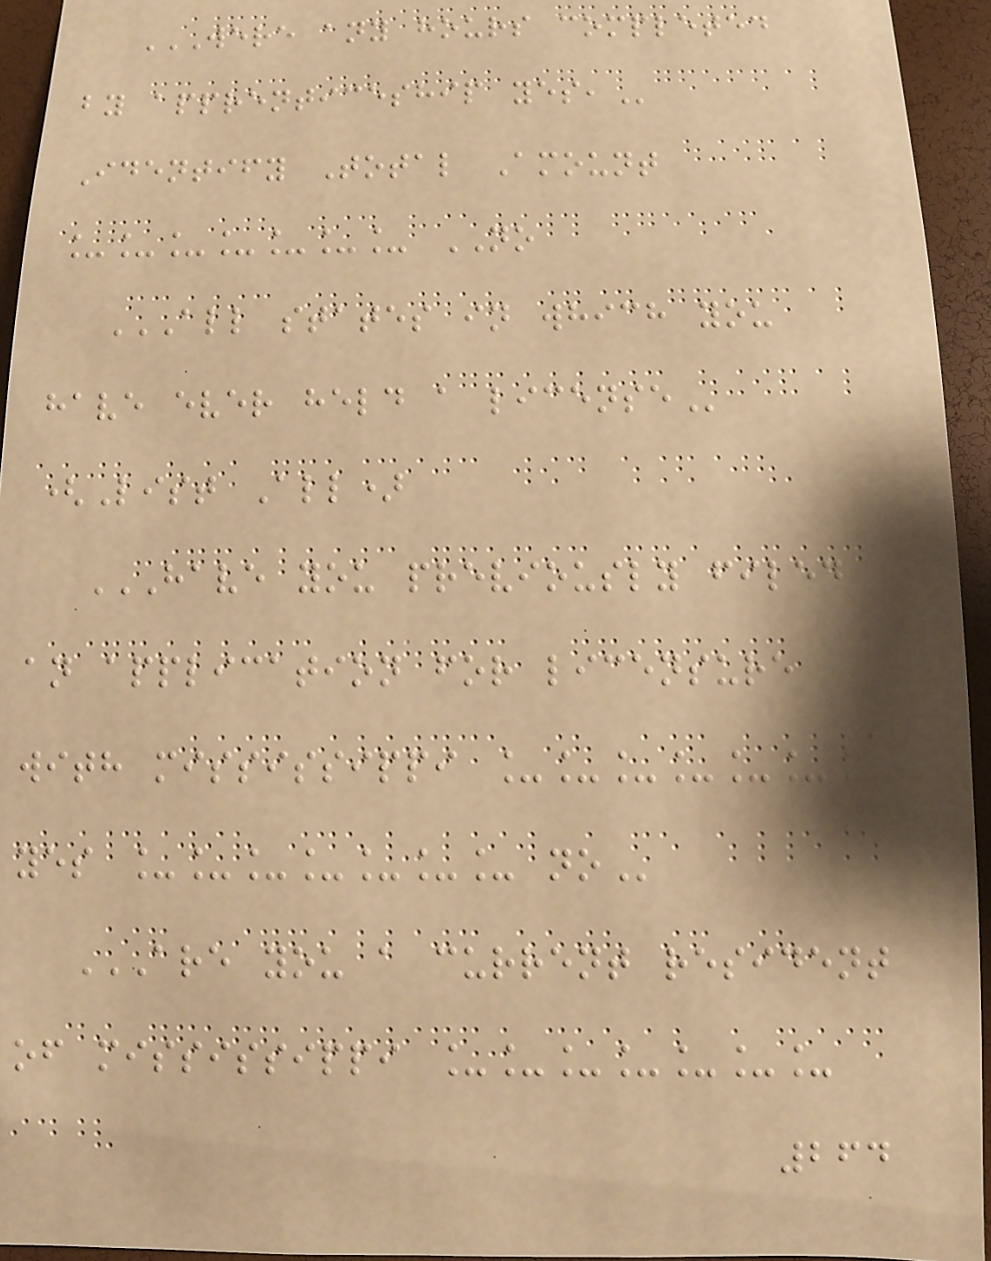WERE ANY HOURS COMPLETED
BY APPRENTICESHIP YES,
Identify Total Amount
_______ NO
ALL STATES IN WHICH YOU
HAVE EVER HELD A LICENSE
(List All)
HAVE YOU PREVIOUSLY FILED
AN APPLICATION FOR LICENSURE
WITH MISSISSIPPI _______
YES _______ NO
ARE YOU A CURRENT RESIDENT
OF MISSISSIPPI _______
264
